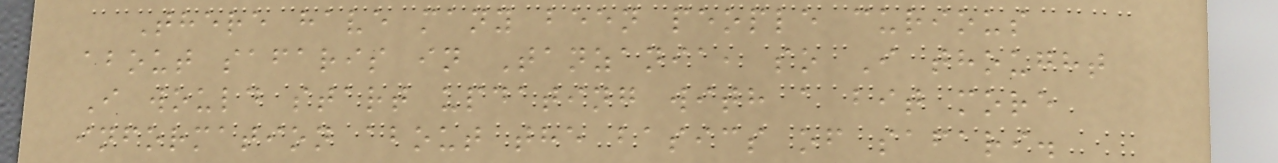There have many been people curious
about safaris in Tanzania, so I thought
I would start updating with a bit more
information about the basics of safari.
